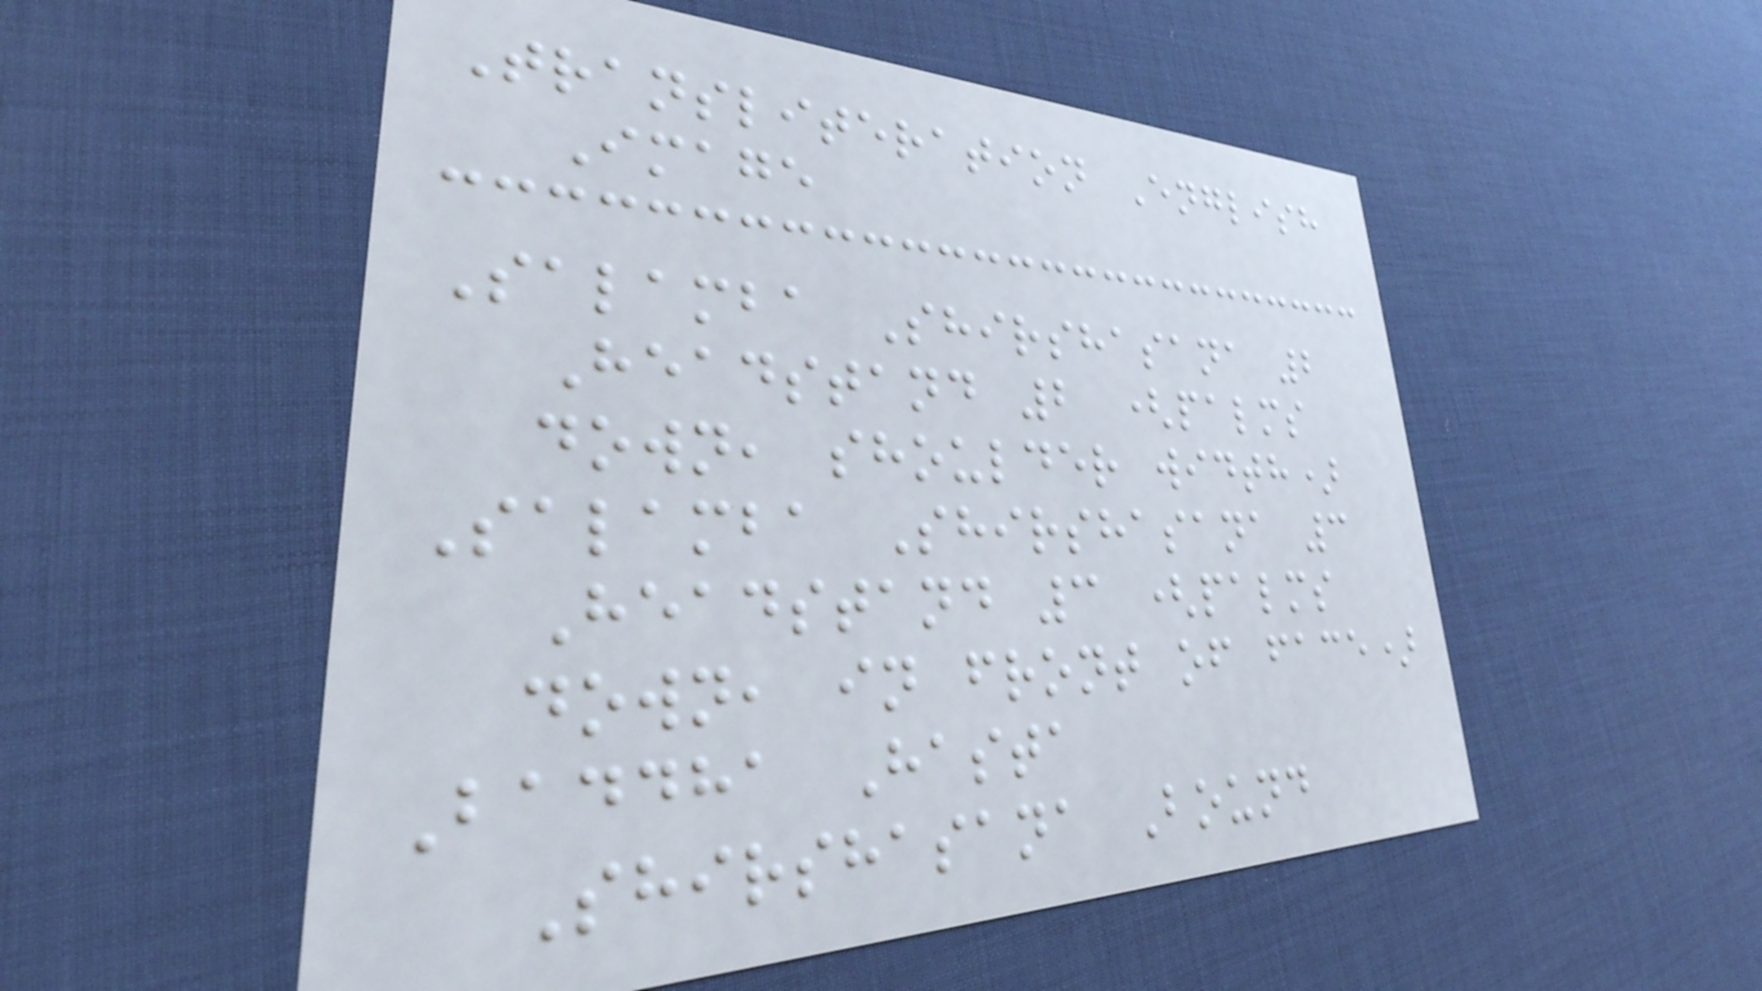Transliteration English
Image
Salamba Shirshasana 2
Headstand 2 (palms
down, shoulder width)
Salamba Shirshasana 3
Headstand 3 (palms
down, in front of face)
Baddha Hasta
Shirshasana Bound
